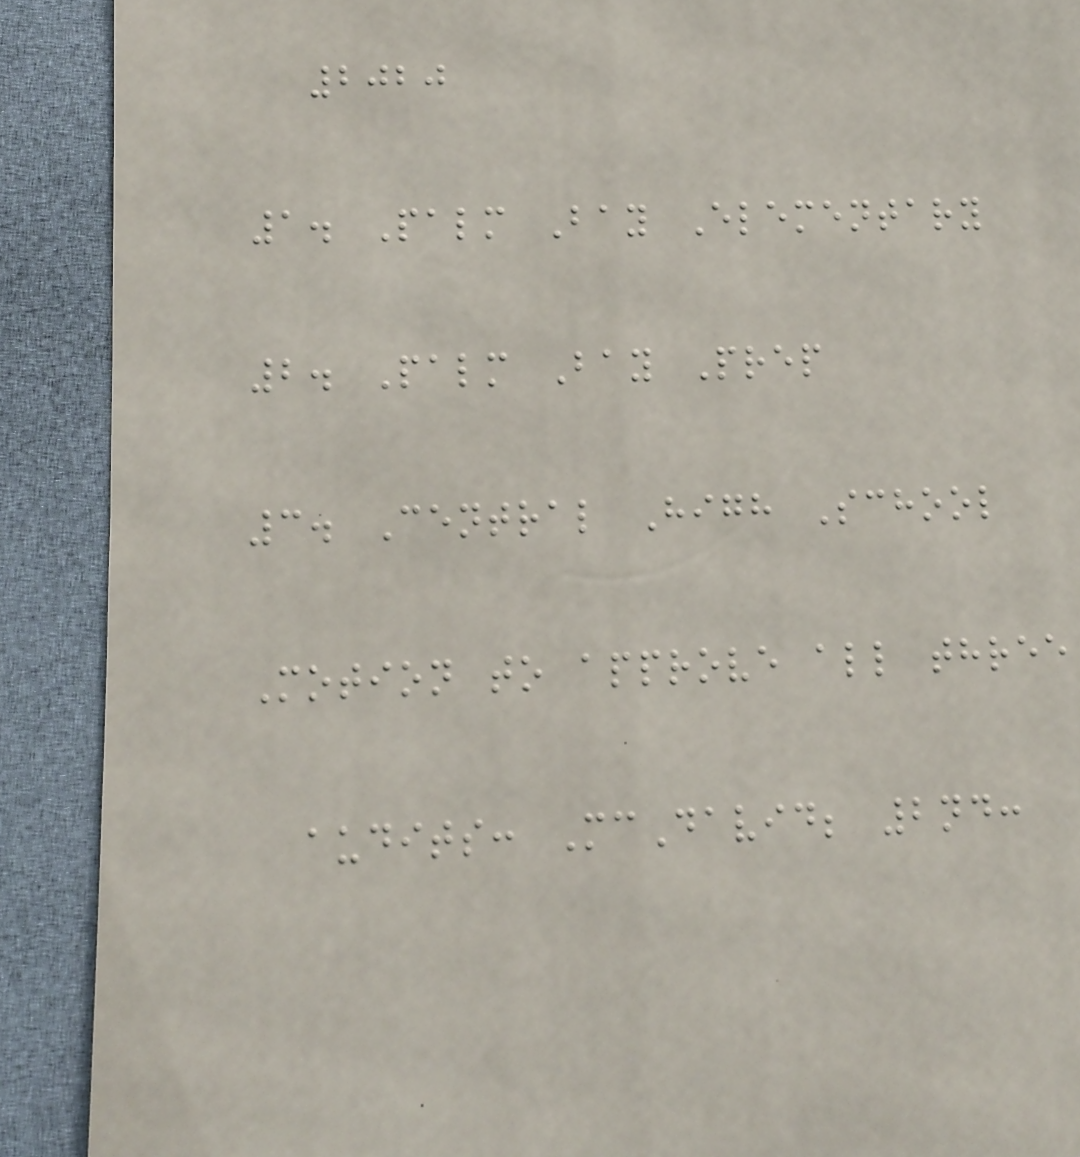2020
1. Palm Bay Elementary
2. Palm Bay Prep
3. Central High School
Motion to approve all three
audits: McDavid; 2nd:
